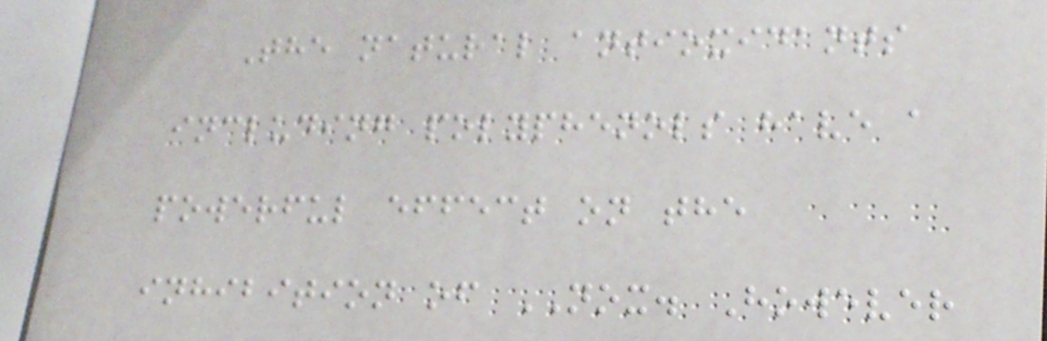The natural antioxidants
including polyphenols have a
powerful effect on the
inhibition of NOX. However
